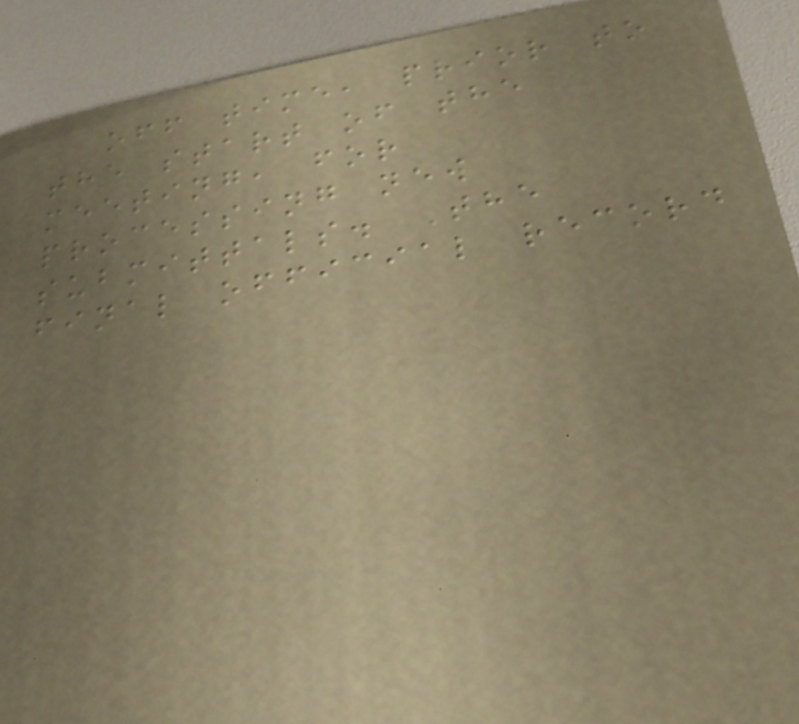off time, prior to
the start of the
meeting, for
processing new
submittals. The
final official record
